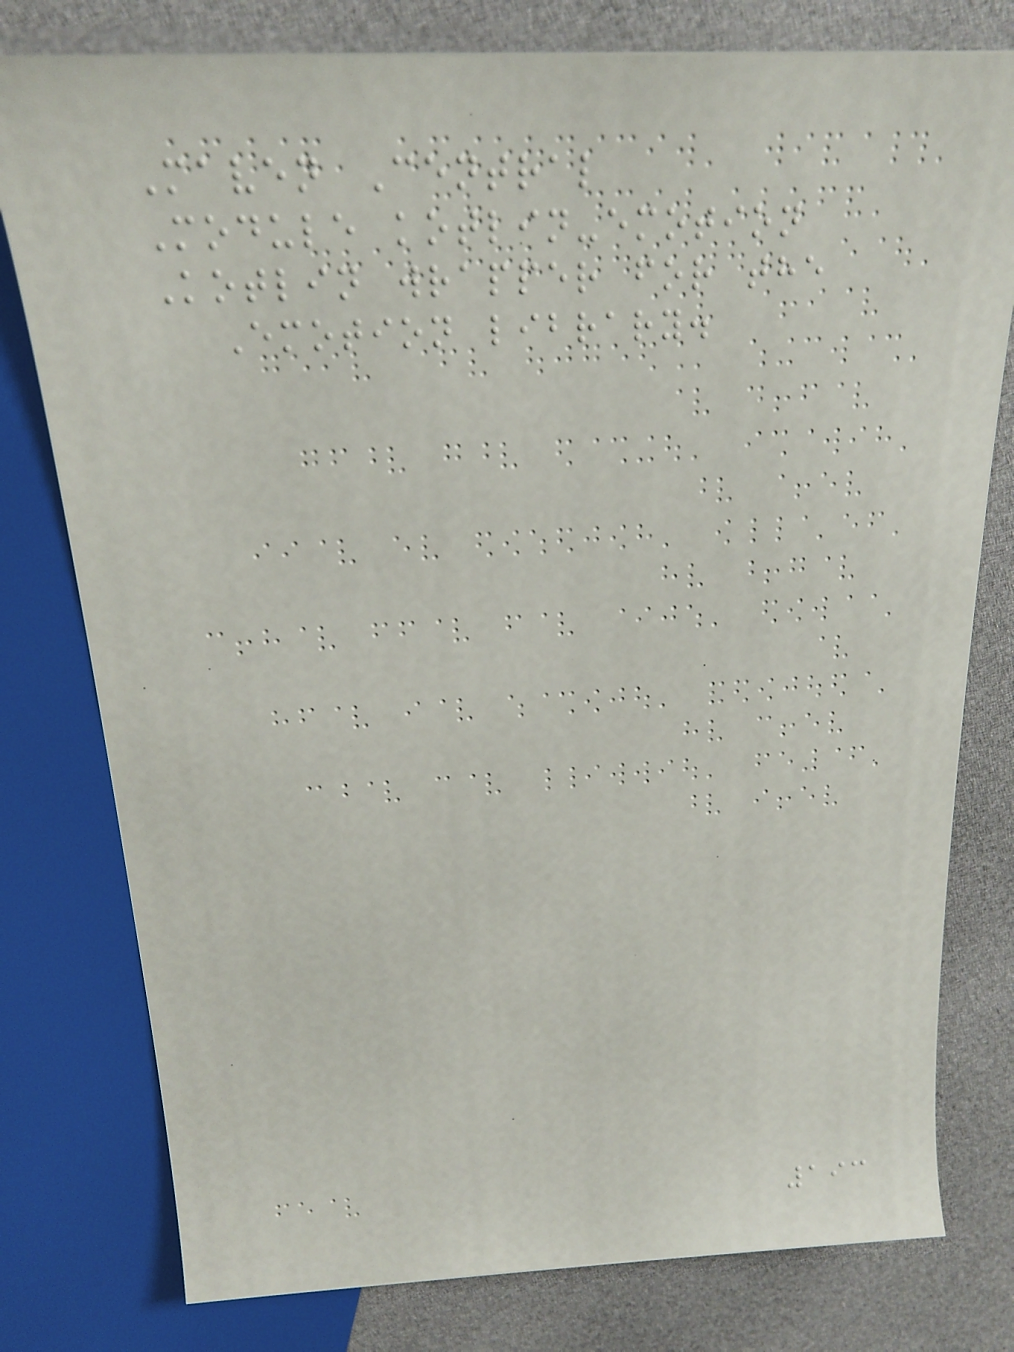Maven Central
Module kotlin-emotion
Kotlin wrapper for the
Emotion library.
193
